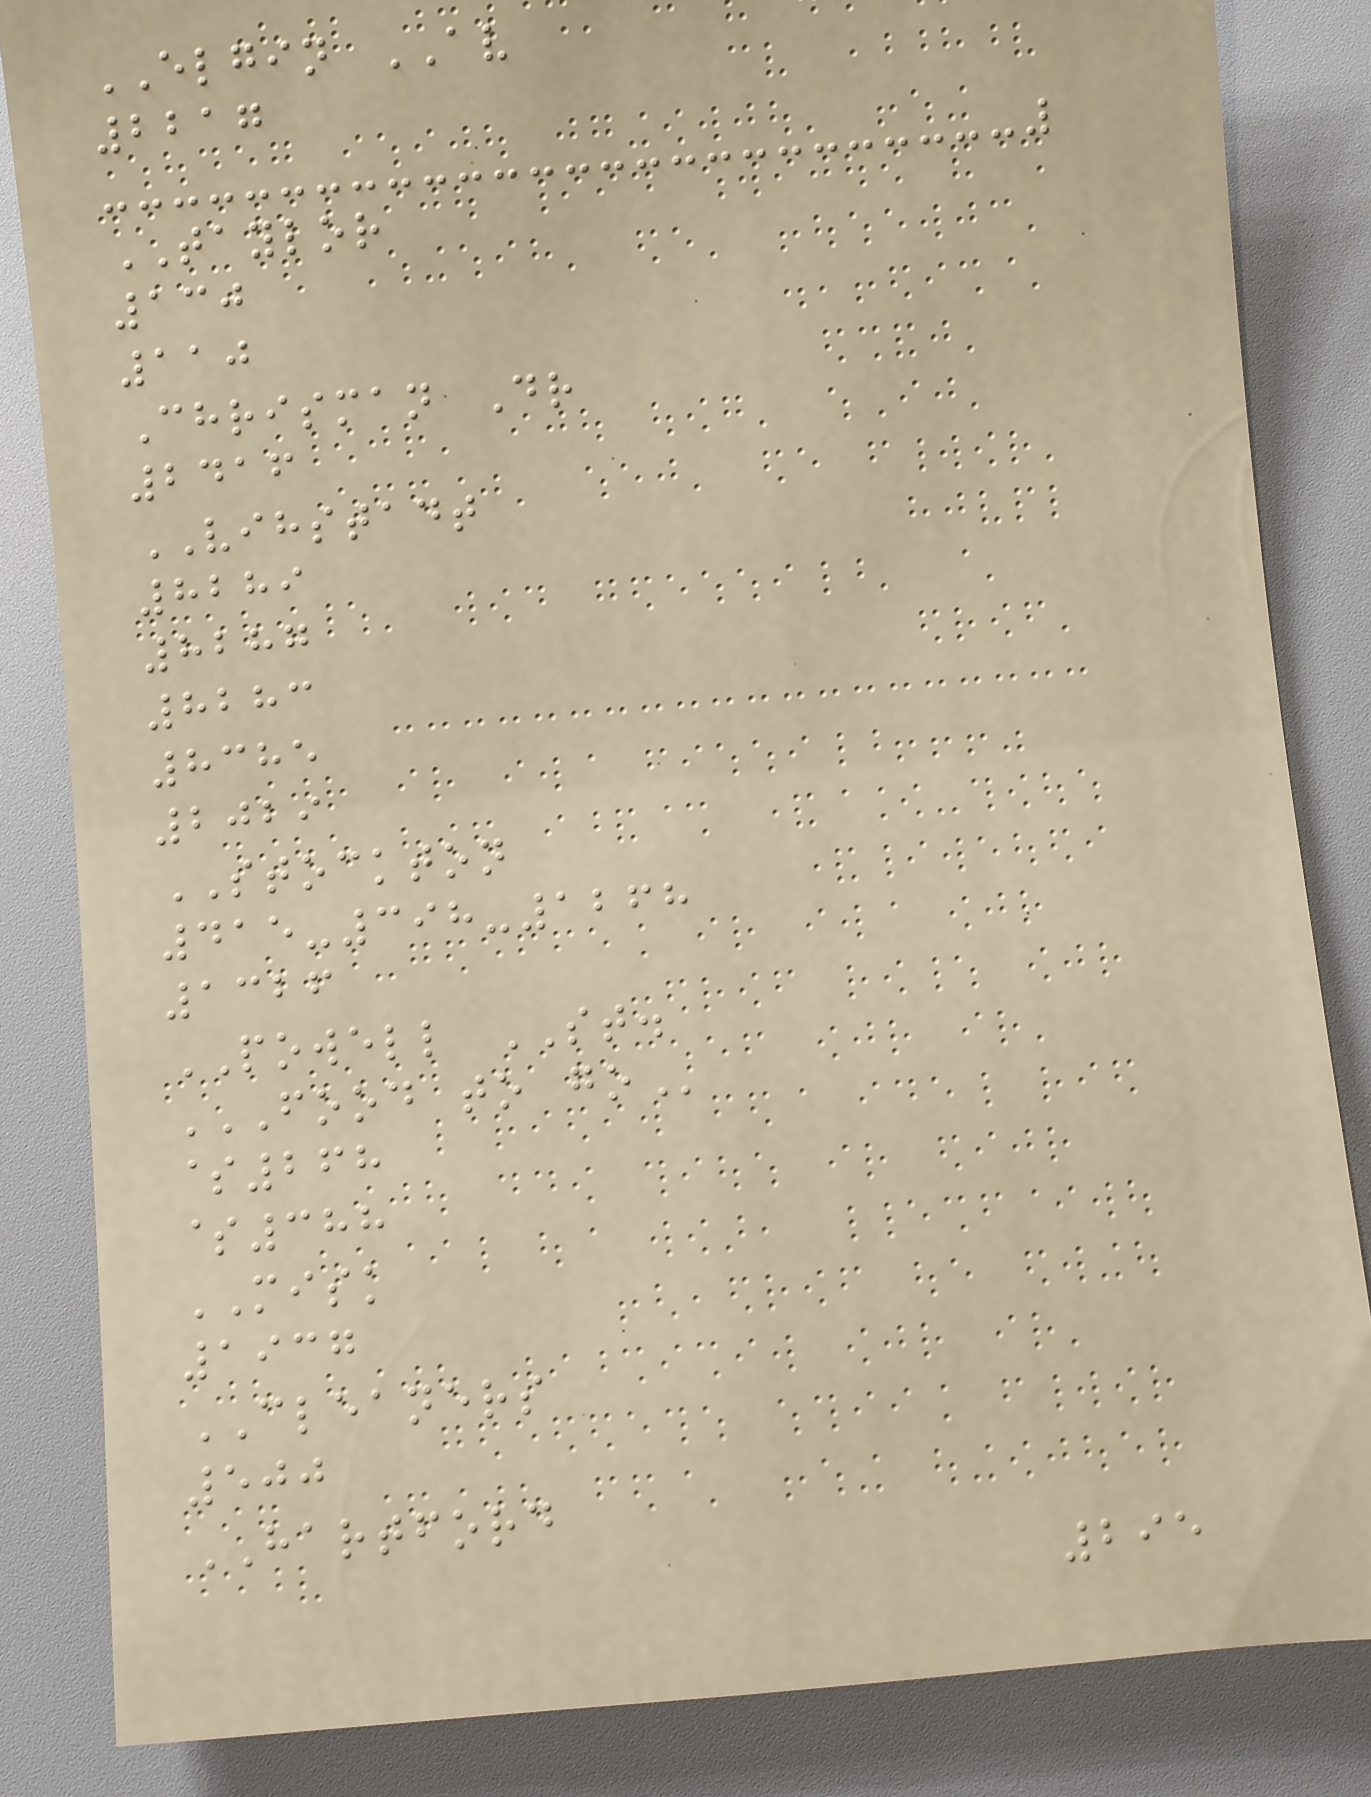ELGIN AV
2217
TAYLOR
130
110
Chrisman Dr
2416
VIHSTADT
8289
8287
8283
8385
2029
STOCKTON
415-398-1268
1326
POWELL ST.
FOOD TO GO
$268
$388
MISK
1937
CLEANERS
500
HARTFORD
295
